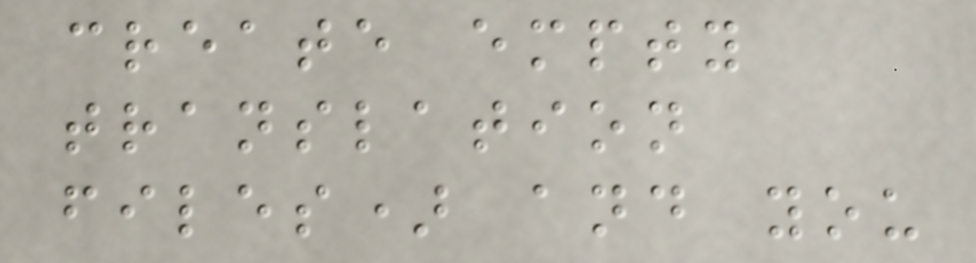create empty
translation
files) and you
